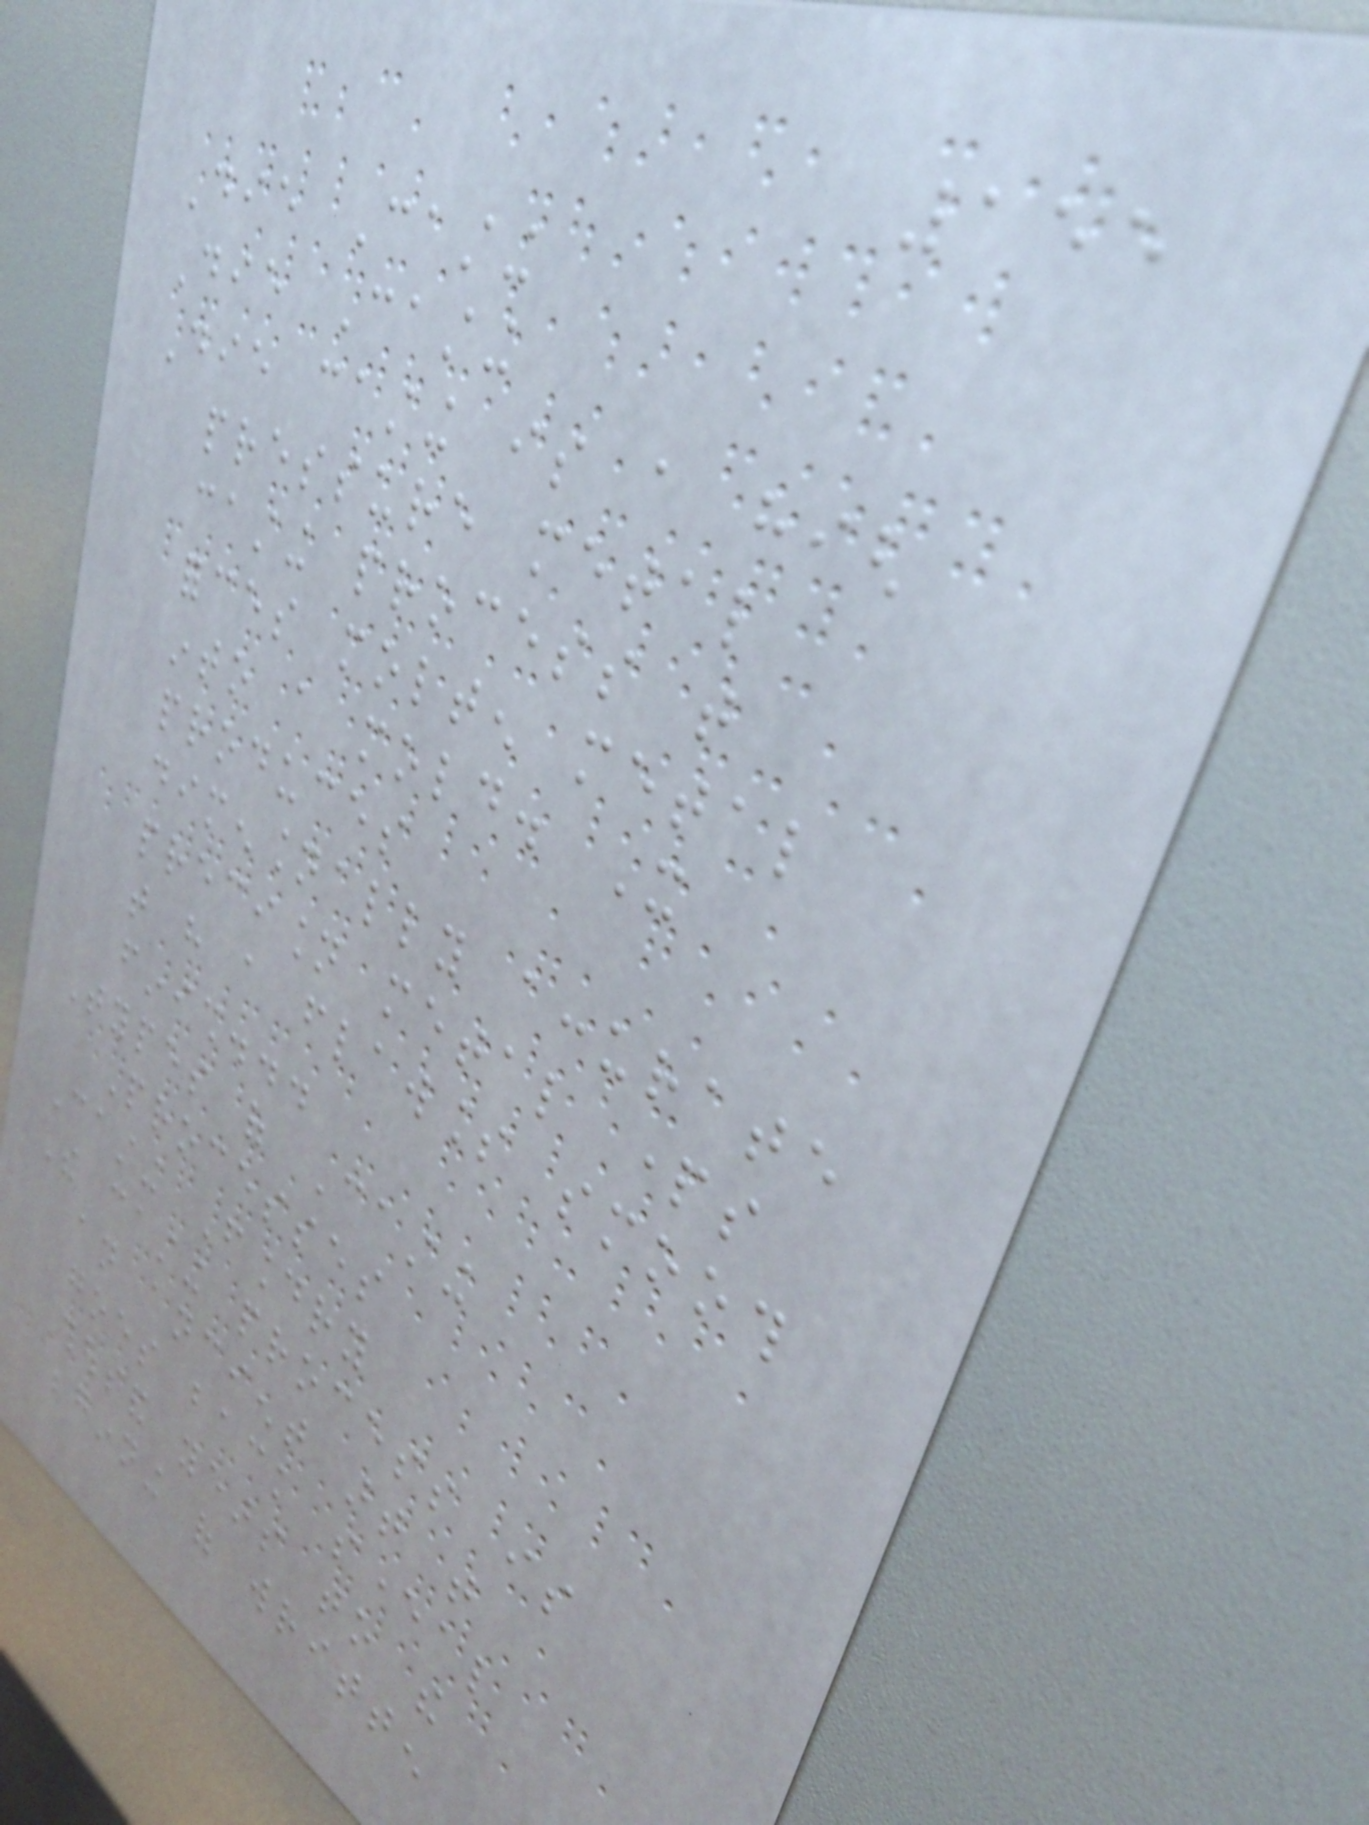155
Die Casting
Die Casting
Die casting is a high
pressure metal
casting process that
forces molten metal
into a mold. It
produces
dimensionally accurate
precision metal parts
that have a flawless smooth
finish...
Types of Casting
Processes
Casting Foundry
The casting process is
an ancient art that
goes back several
thousand years to the
beginning of written
